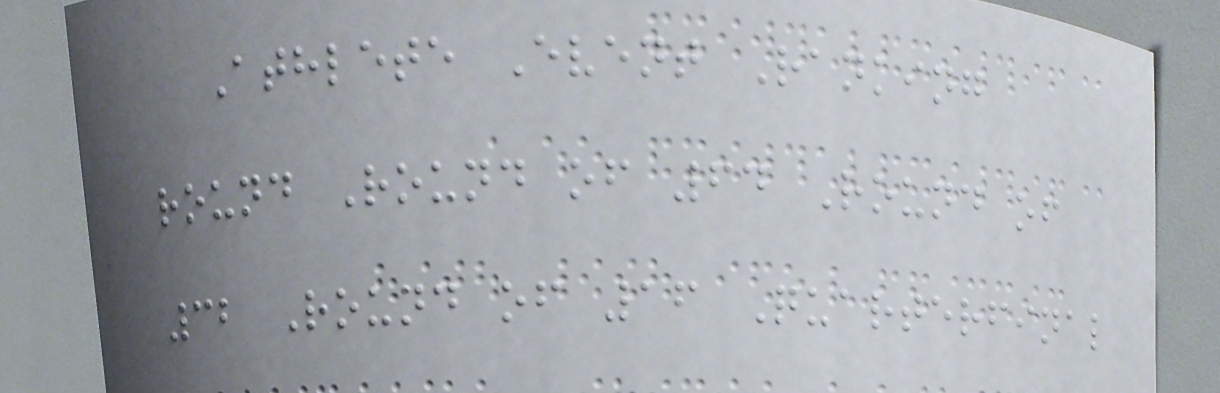Athlete Event Ranking
round Round of 64 Round of
32 Round of 16 Quarterfinal
